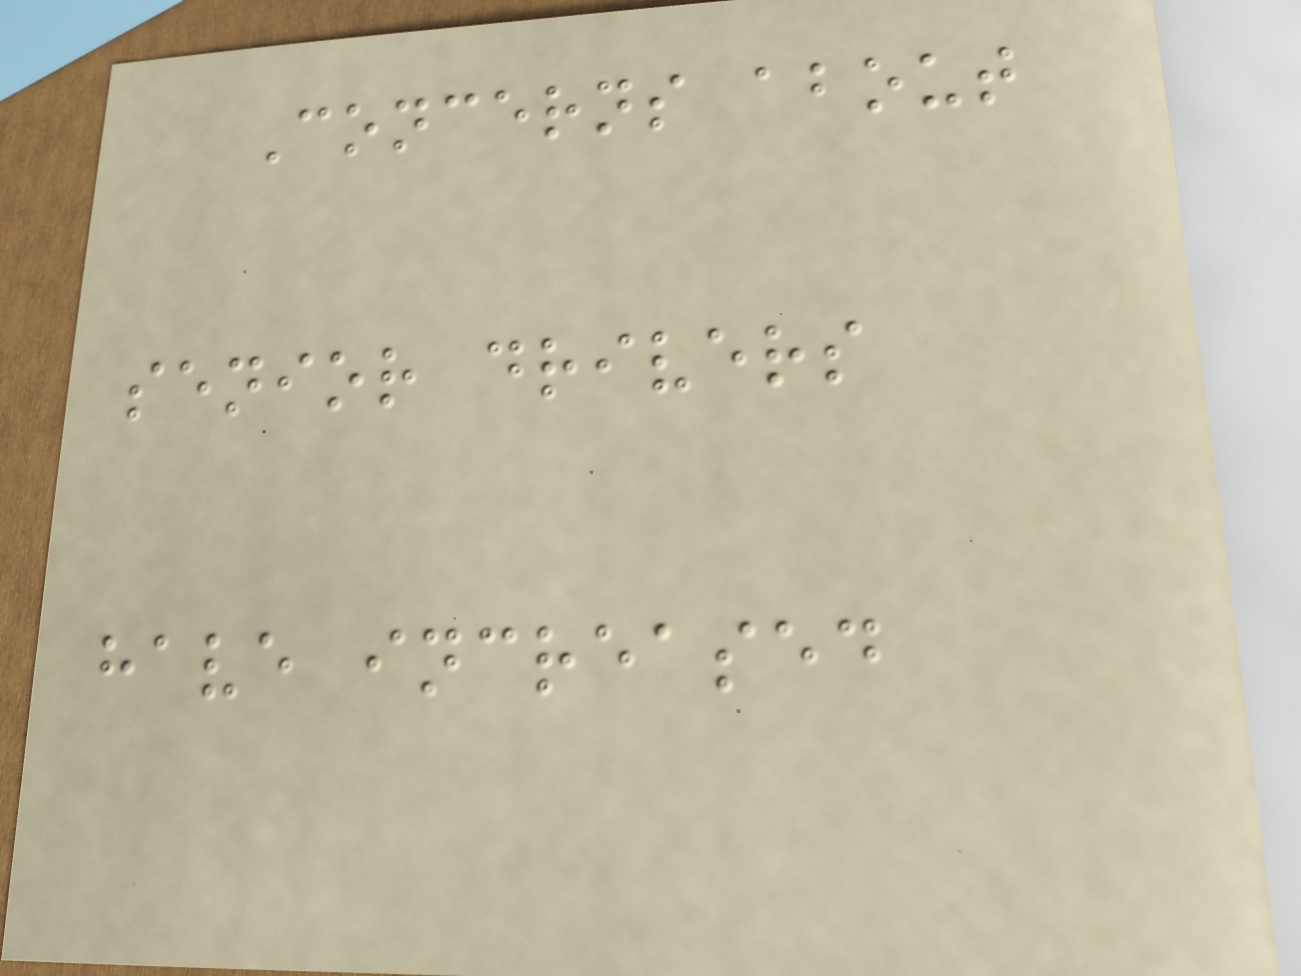Concerns about
senior drivers
have increased
